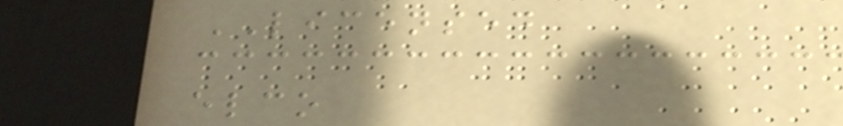LICENSED
elco
